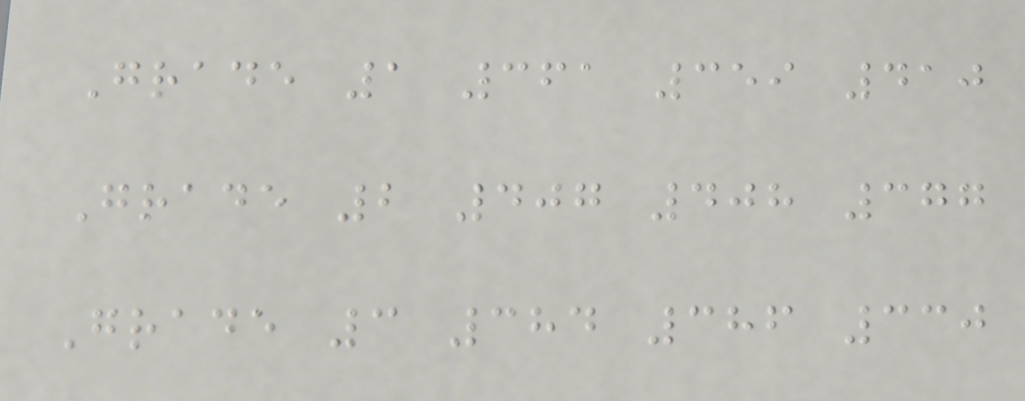Grade 1 361 359 410
Grade 2 407 408 377
Grade 3 384 386 330
